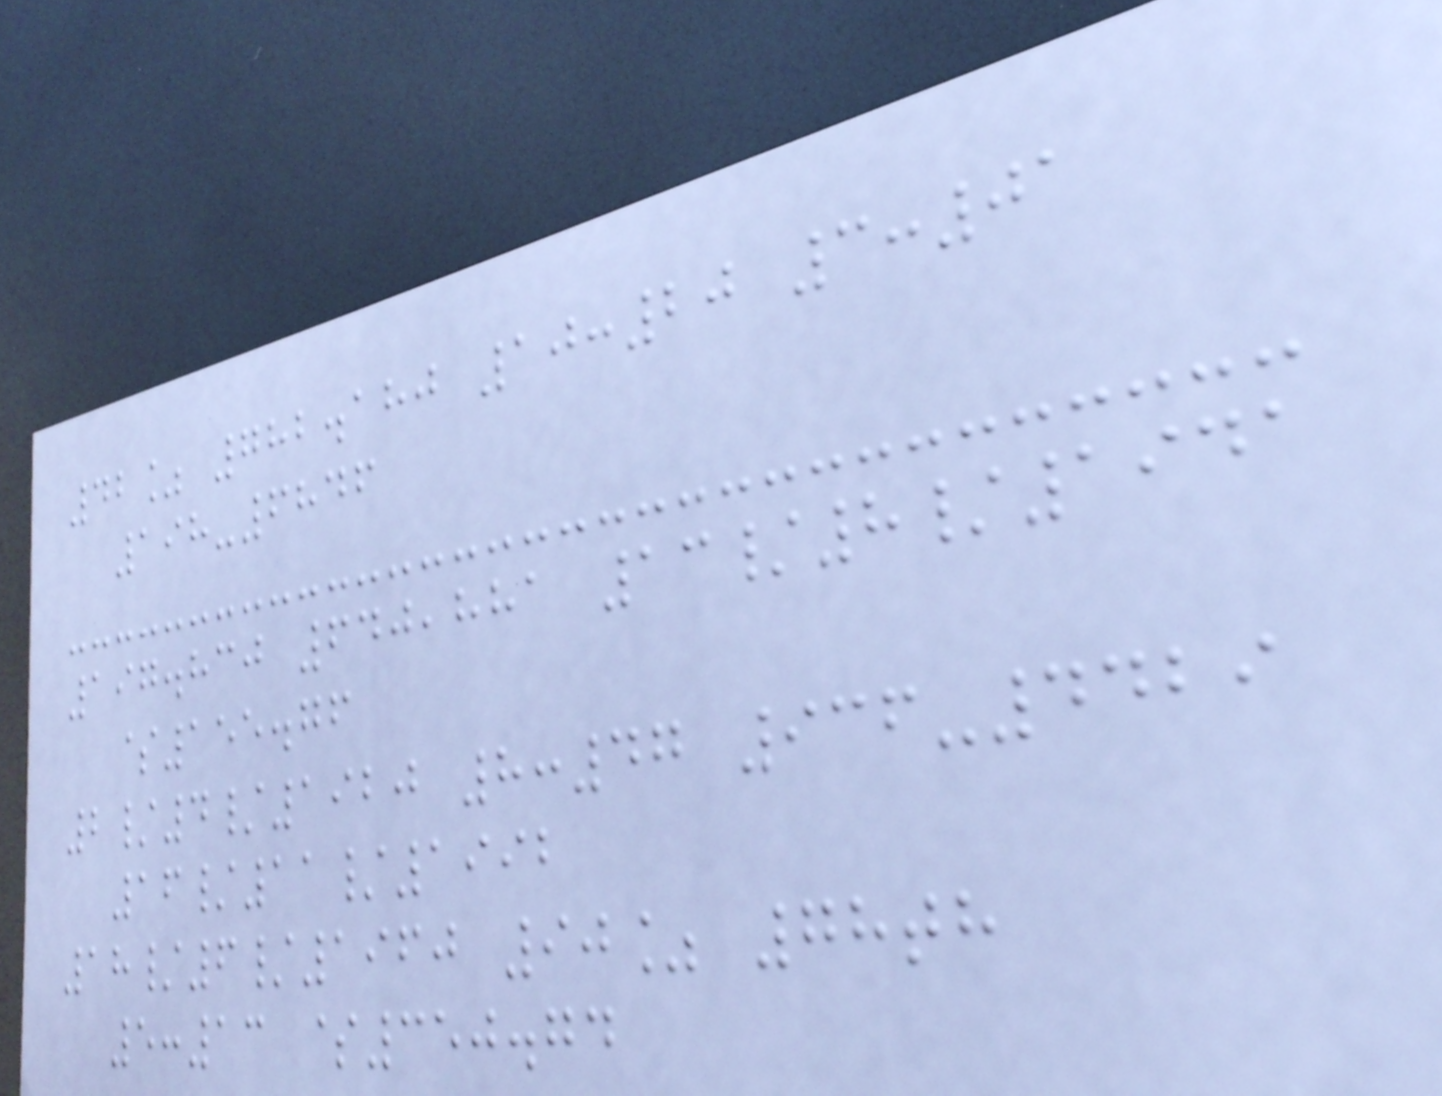42% 782.180 10:20 3:01
198-6846
197.830 640,881 13/8/1941
$155.76
2/4/1920 8:47 936-4429
16/11/1992
18/6/1960 90% 78th
5:13 $350.74
